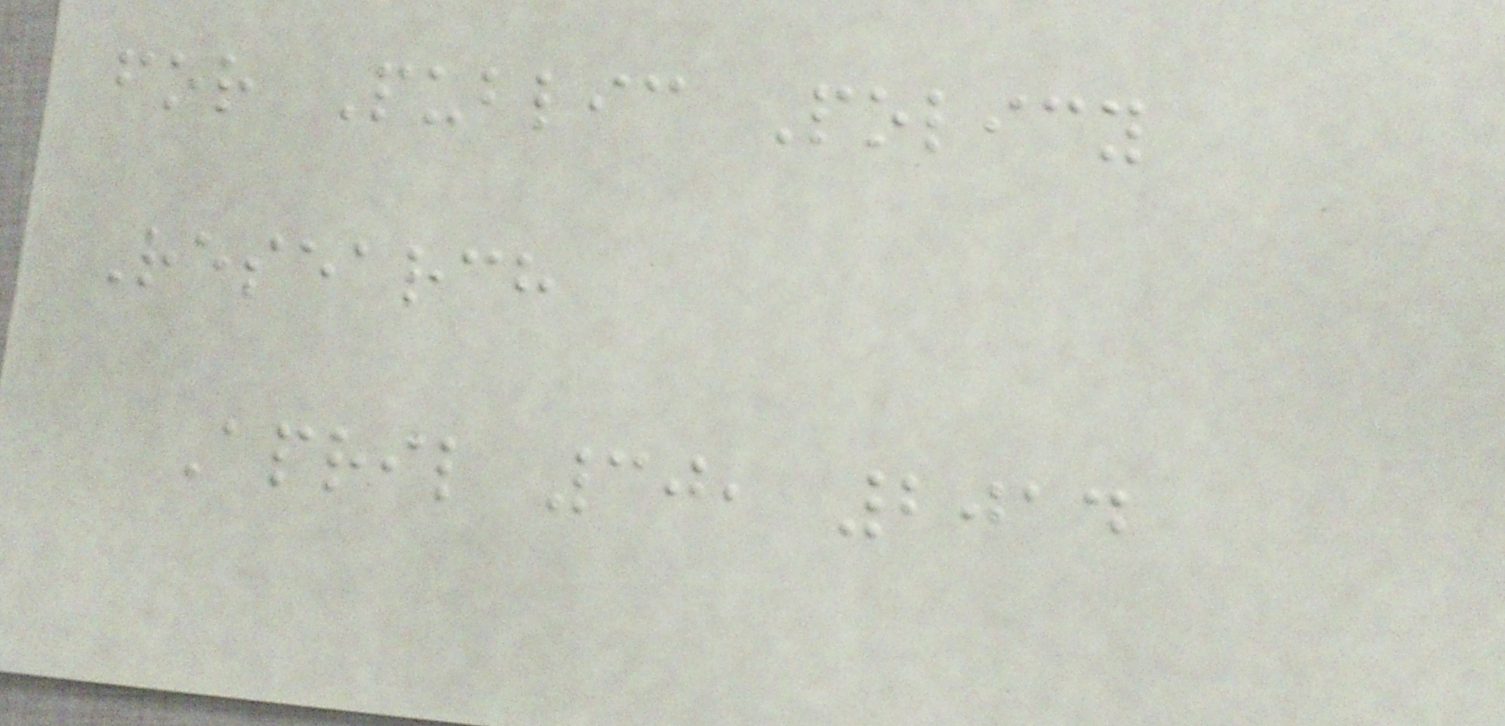for Public Policy
Research
April 30, 2014
